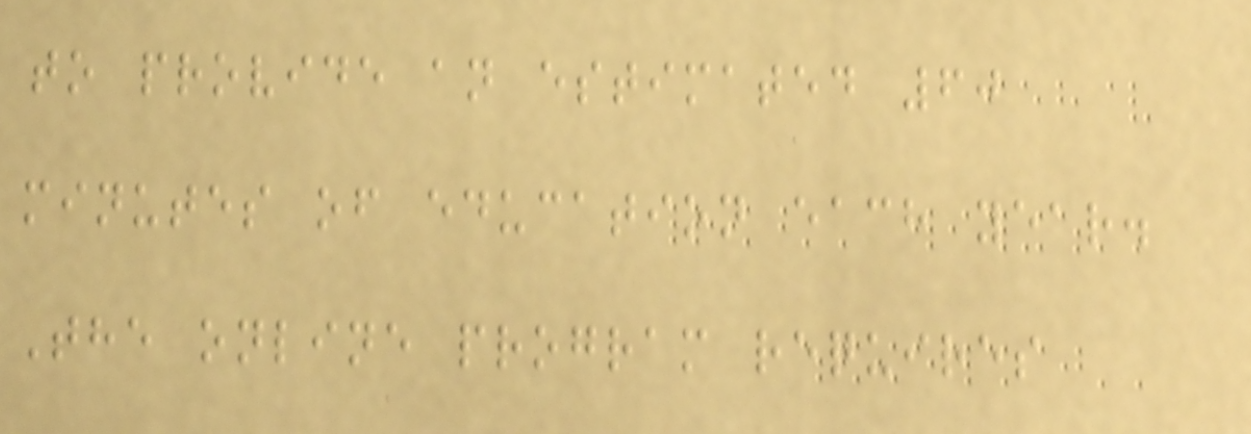to provide an estimated 60
minutes of education each year.
The online program requires
